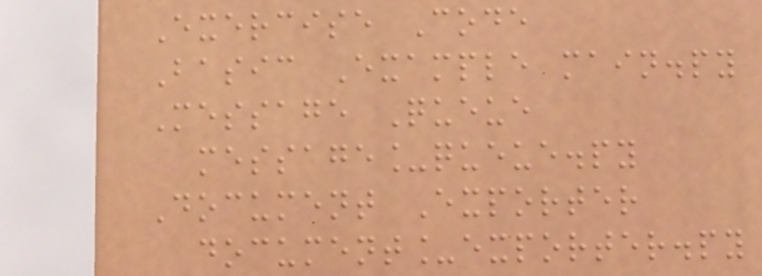Exercise Code
Basic Example main.py
Message Queue
message_queue.py
Document Exporter
document_exporter.py
